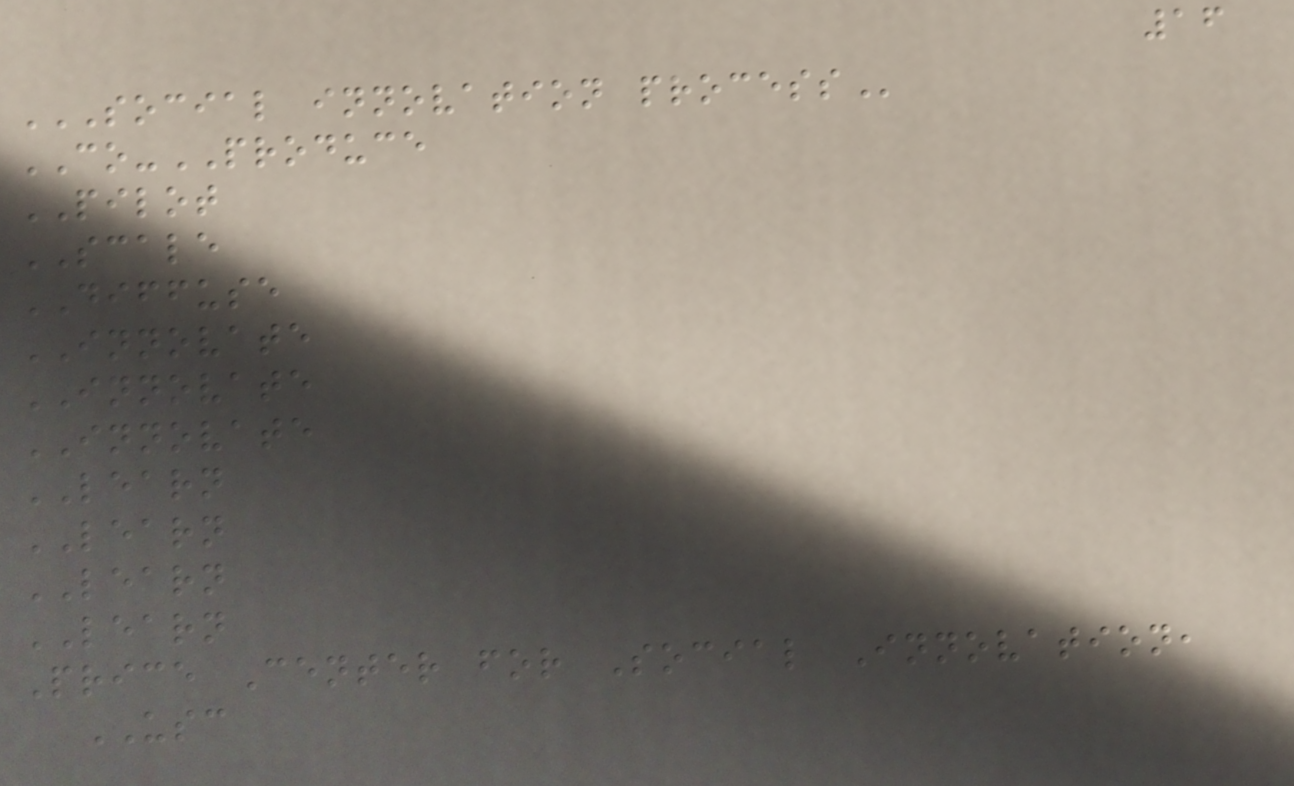16
SOCIAL INNOVATION PROCESS
CO-PRODUCE
PILOT
SCALE
DIFFUSE
INNOVATE
INNOVATE
INNOVATE
LEARN
LEARN
LEARN
LEARN
Price Center for Social Innovation,
USC
